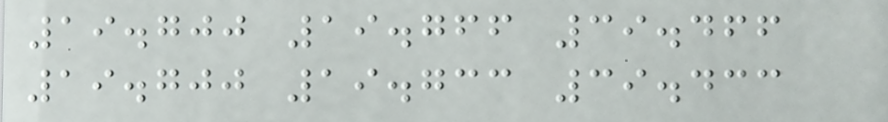19.700 19.766 39.466
19.700 19.733 39.433
